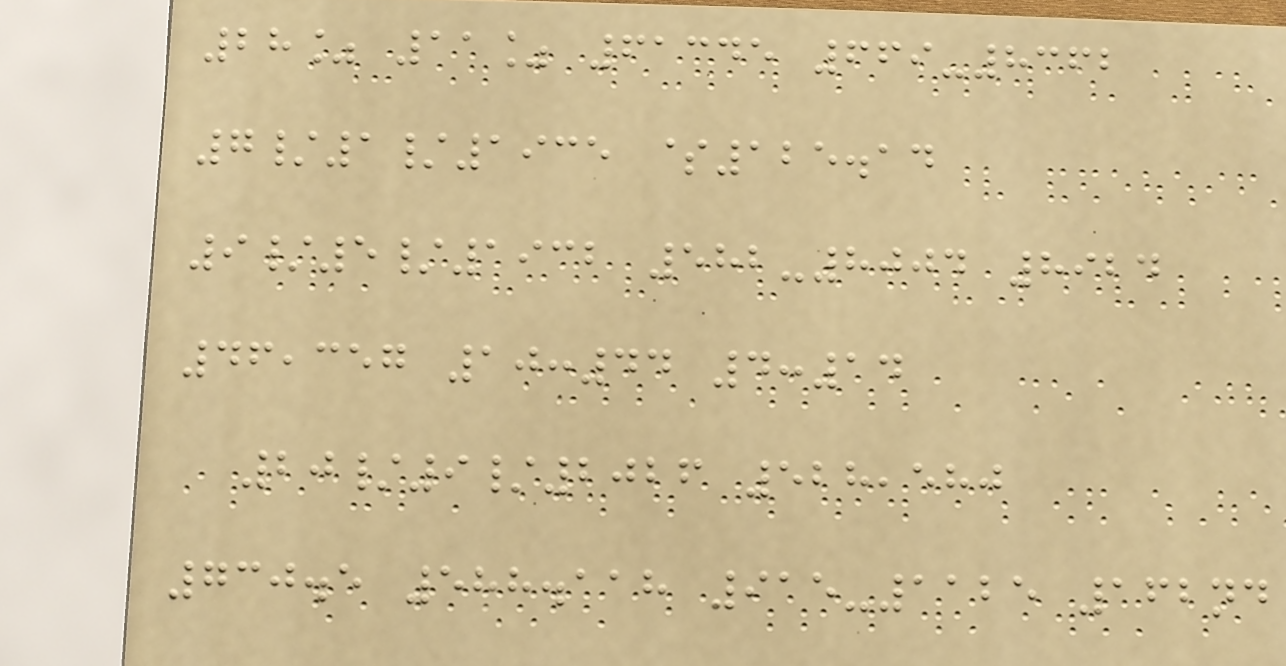28% 11% 61345 669-8362
7/1/1935 $125.14
9/5/1932 582-8004 8924
46,357 10:44 4:14
20/9/2026 528,580
730.5 588.118 915-1125 162nd
